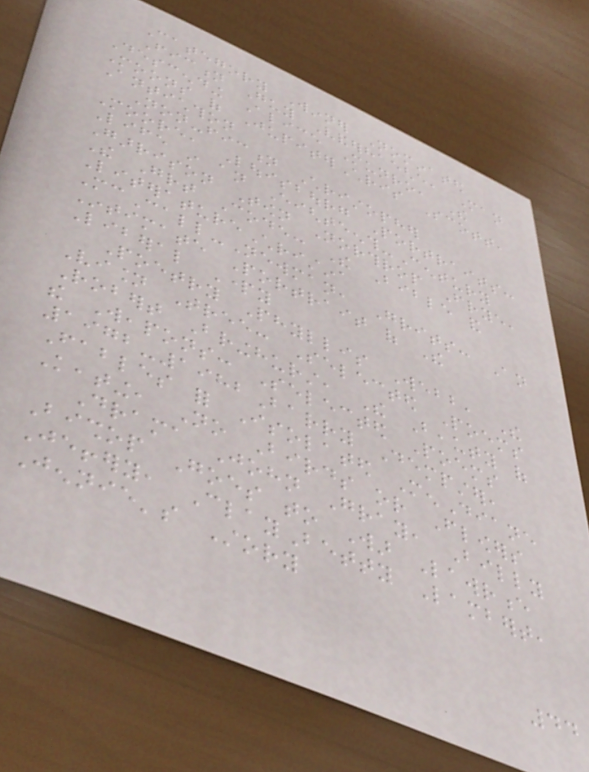Category Winner Nominated
Fiction Guy Vanderhaeghe, Man
Descending Alice Munro, The
Moons of JupiterChris Scott,
Antichthon
Non-fiction Christopher
Moore, Louisbourg Portraits:
Life in an Eighteenth-Century
Garrison Town Northrop Frye,
The Great Code: The Bible and
LiteratureChristina
McCall-Newman, Grits: An
Intimate Portrait of The
Liberal Party
Poetry Phyllis Webb, The
Vision Tree: Selected Poems
Robert Bringhurst, The Beauty of
the Weapons: Selected Poems
1972-1982Barry Dempster,
Fables for Isolated MenDiane
Keating, No Birds or Flowers
Drama John Gray, Billy
Bishop Goes to War Lawrence
Jeffery, ClayBetty Lambert,
Jennie's Story
44
